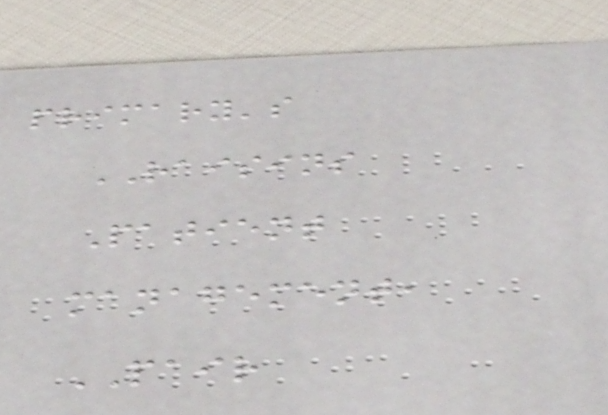primary's
RAISINS
Patient
management,
PAIR
